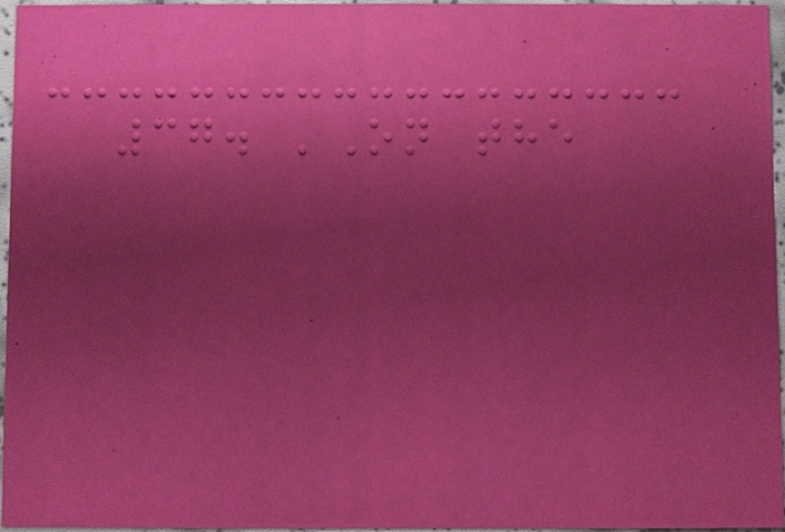37. 'On the
